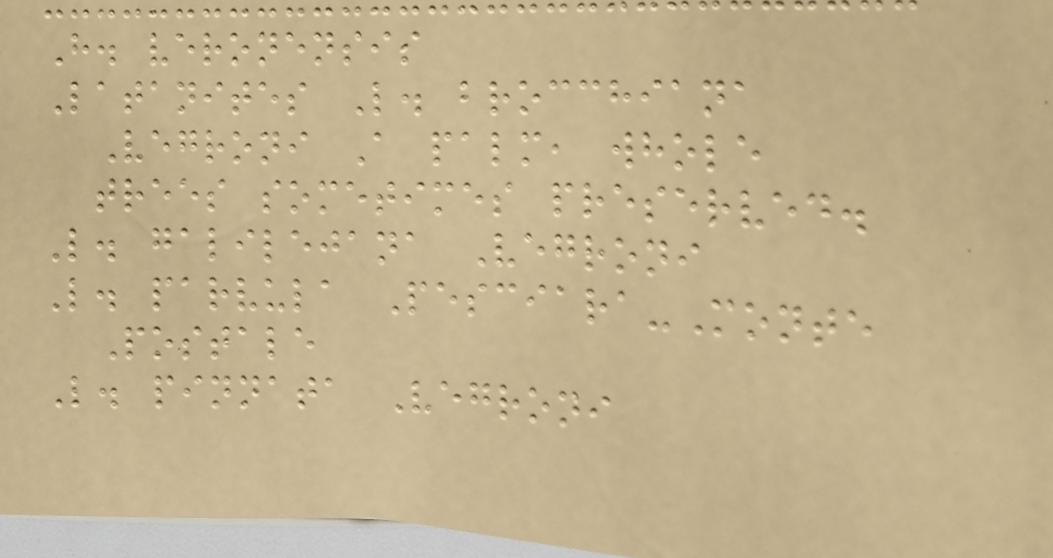H. veronensis
Latanites L. brocchiana
Vegroni A palm, whole
trees sometimes preserved.
L. galilejana Vegroni
L. parvula Pesciara-Monte
Postale
L. pinnata Vegroni
